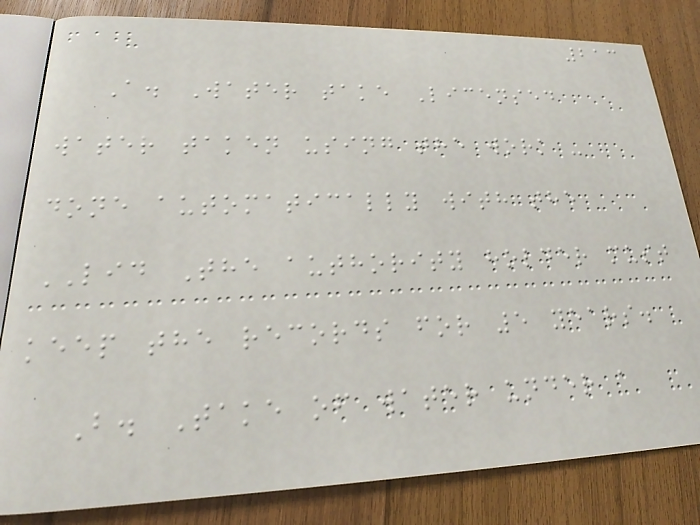213
A. Water take Licensed
water taken using the work -
done automatically with the
LID The authority holder must
keep the records for 5 years.
B. Take of water under a
